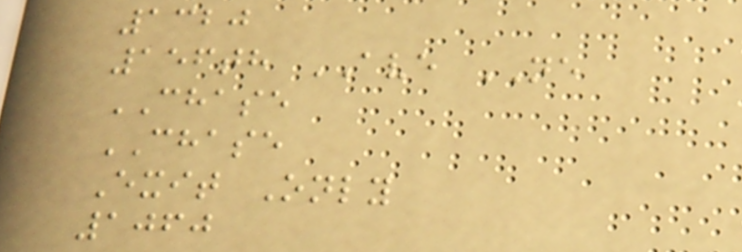1320
156th AVE NE
CHASE
CHASE
Exit Only
1060
